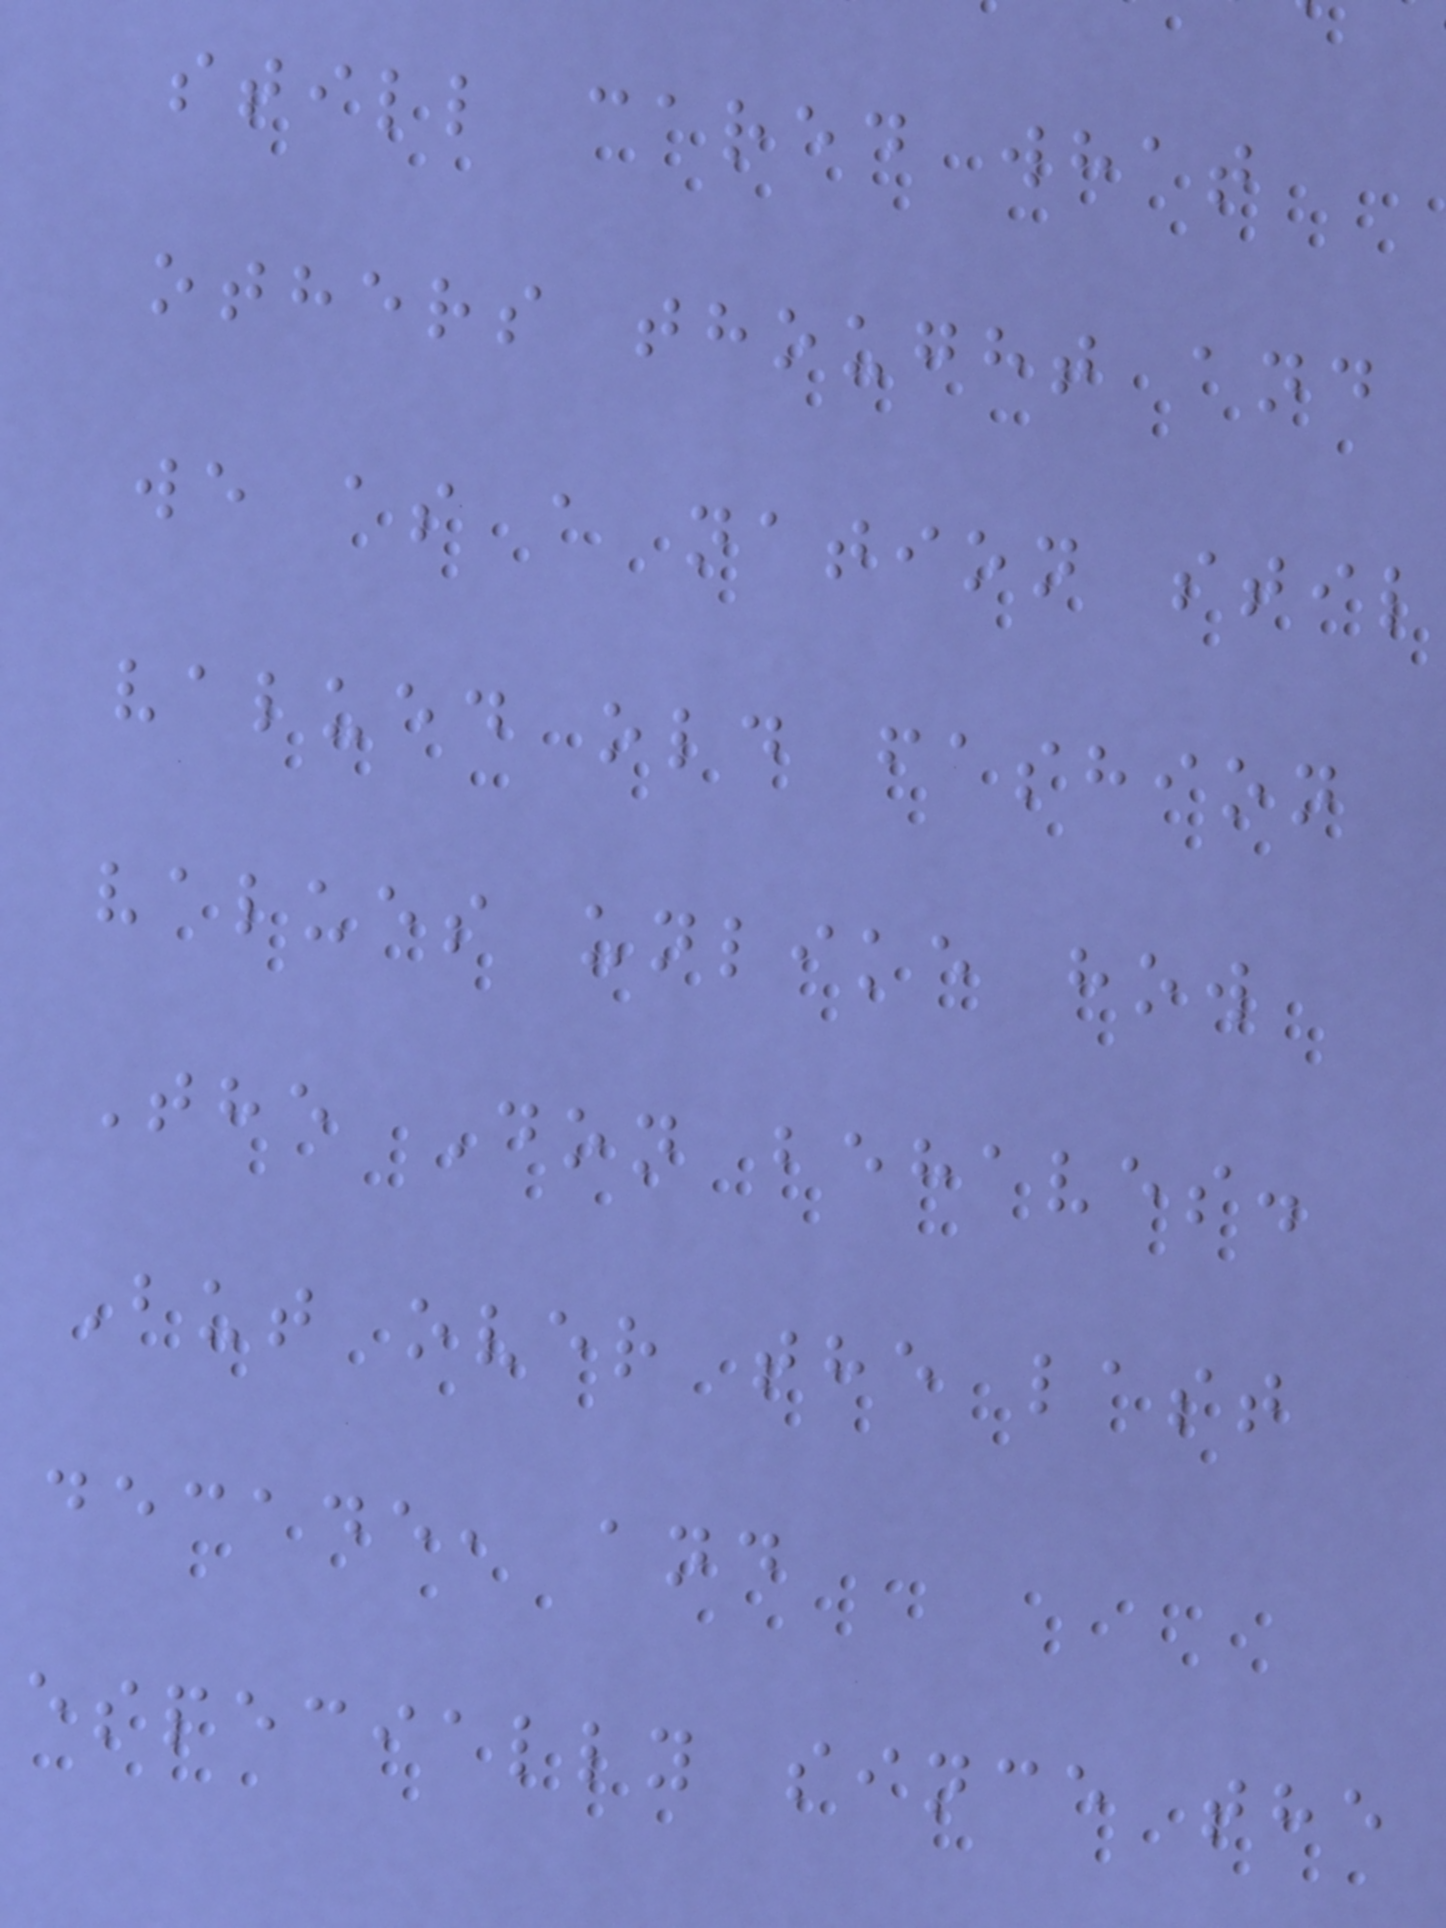still cared what
others thought and
we as a nation stil
valued old fashion
values unlike how
The Don behaves.
But over the last
decade, and
especially since the
